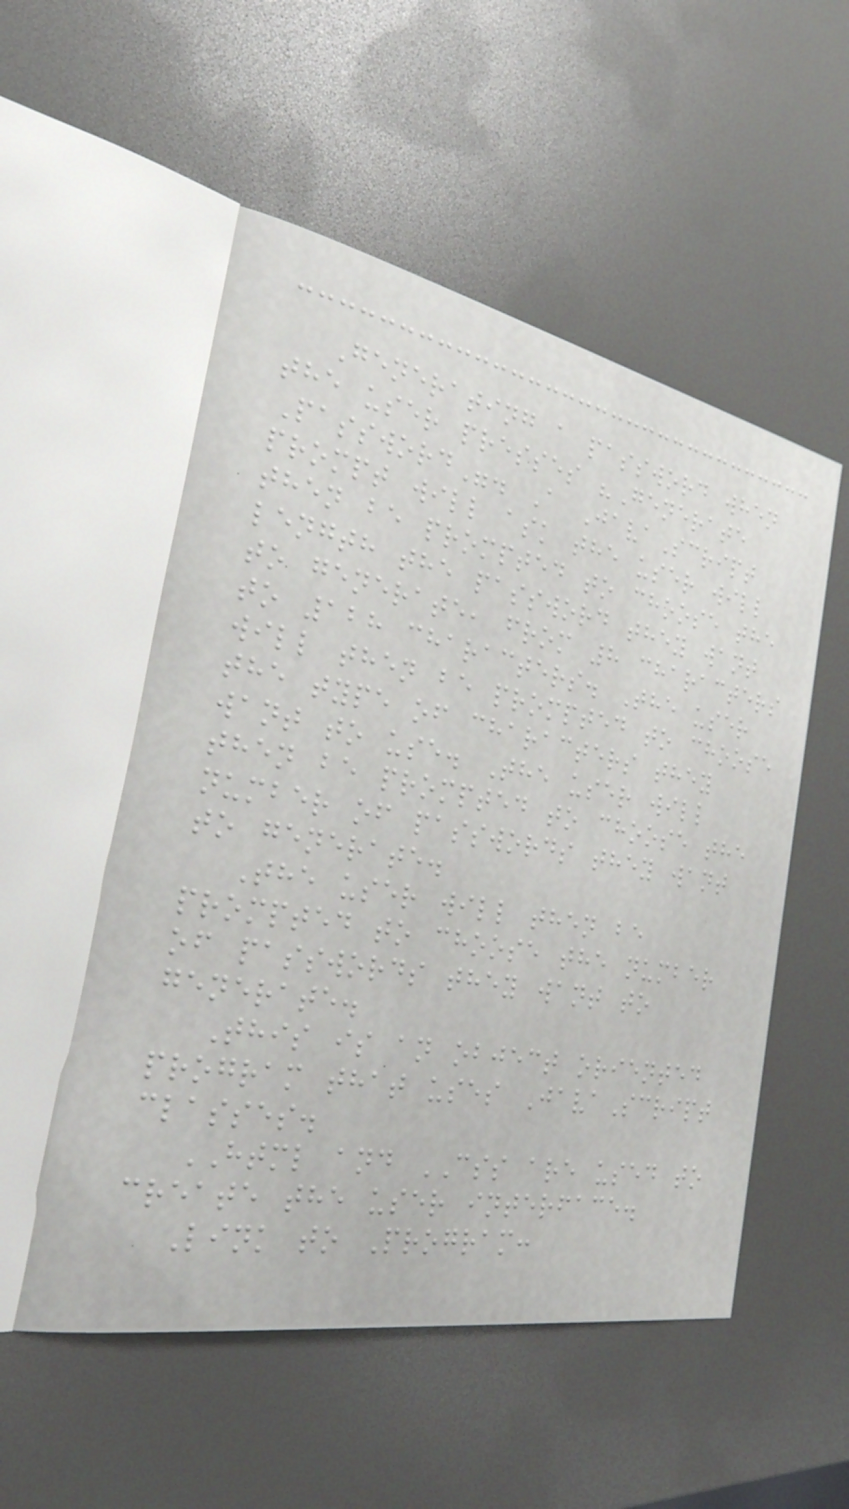Generating a password when
the user presses "Generate
Password". A JavaScript
prompt will ask the user will
then be prompted to choose the
length the password they want
to generate, from 8 characters
to 128 characters. The user
will then be prompted to choose
the type of characters they
want to use. The user will
then be prompted to choose the
number of passwords they want
to generate.
The user will then be
prompted to choose the number
of passwords they want to
generate.
This is an object oriented
program that uses JavaScript
classes.
HTML and CSS are used to
create the user interface.
Link to Program:
